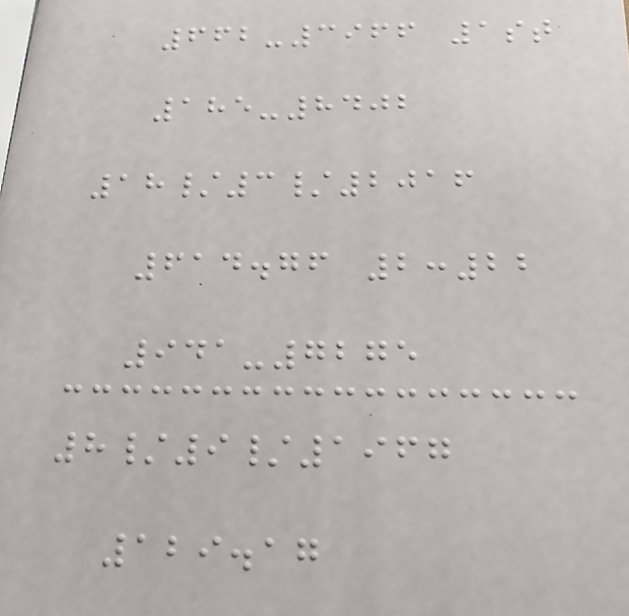662-3966 1st
185-8402
18/3/2016
614.76 2:22
941-7275
8/9/1967
129.17
